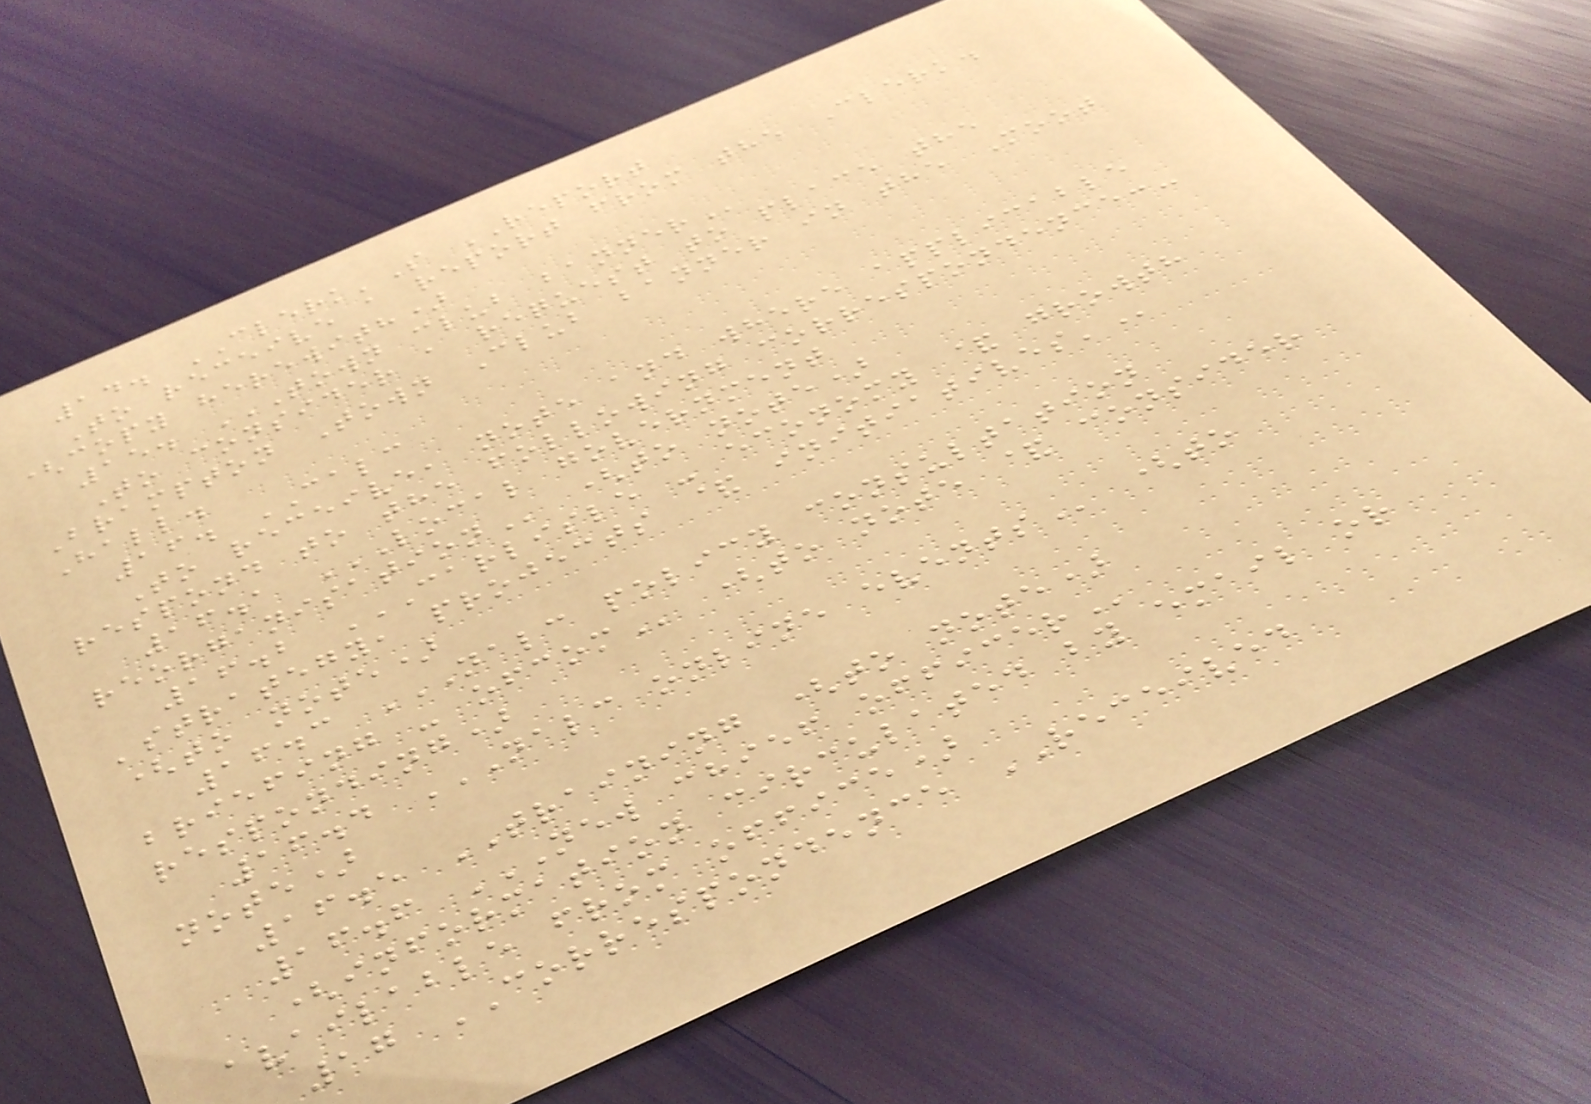14. CLERK'S REPORT
To receive a report from the Clerk.
(copy herewith)
15. TOWN CLUB BANNER
To consider a request to place the
Brampton Town Club banner in the Moot
Hall.
16. CALC
To receive, note and where applicable
respond to the following correspondence:-
16.1 LOCAL GOVERNMENT
REORGANISATION (to note)
16.2 CARLISLE - ECONOMY & GROWTH
'STRATEGY, PROJECTS & INITIATIVES'
(to note)
16.3 NALC POLICY CONSULTATION
BRIEFING - OFCOM (to note & consider
responding)
16.4 NALC ONLINE EVENTS (to
note)
16.5 TRAINING (to note)
16.6 NEW CHIEF OFFICER
(information circulated by email or
available from office)
17 CORRESPONDENCE RECEIVED
